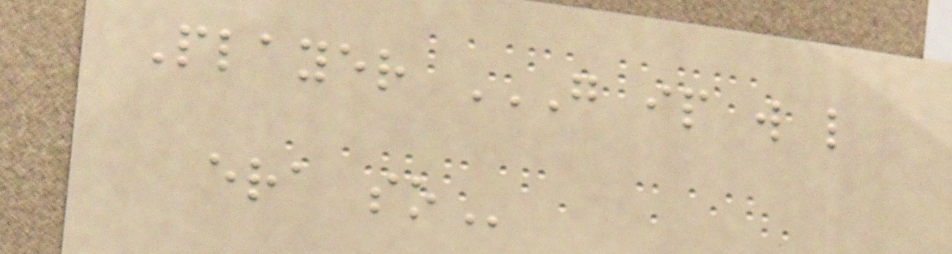Player G IP W L
ERA SO
